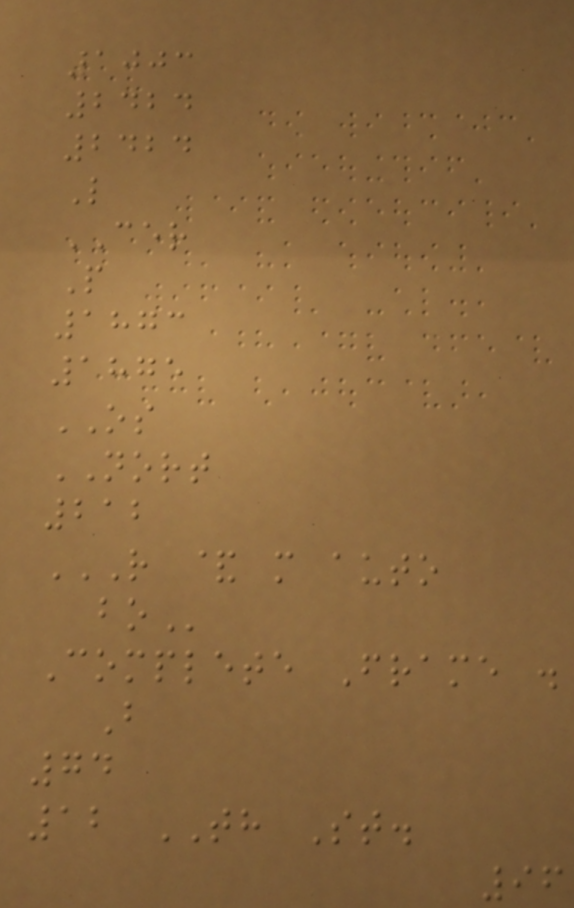1003
2424
2424
L
CER
P
1873
1875
OS
NORT
212
R & M AUTO
BO
Complete Frame .
B
74
12 TH St.
96
